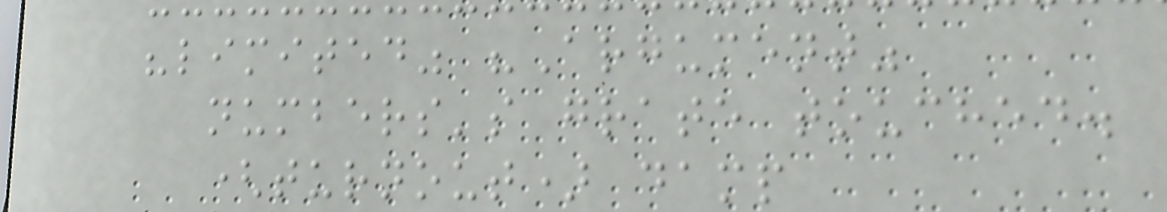"limited" "Argument"
numbers's grate touched.
(turnout) damp
